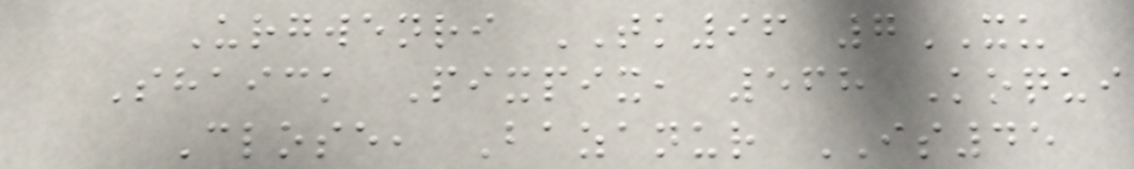Urgwenri TK96 7XU
Shaick Pixpix, 568 Koqui
Close, Bazanur IS45
